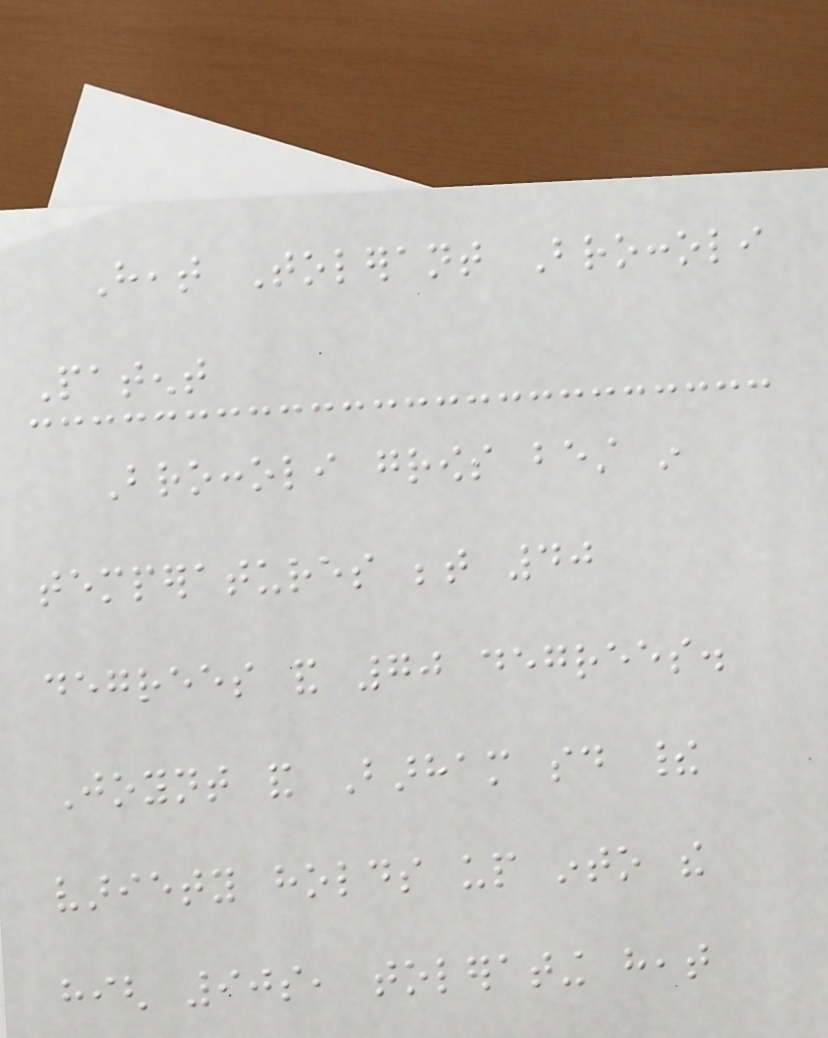Heat Tolerant Broccoli
Patent
Broccoli grows best in
temperatures between 40
degrees and 70 degrees.
Joynt and Barham said their
variety holds up into the
high 90s, tolerating heat
